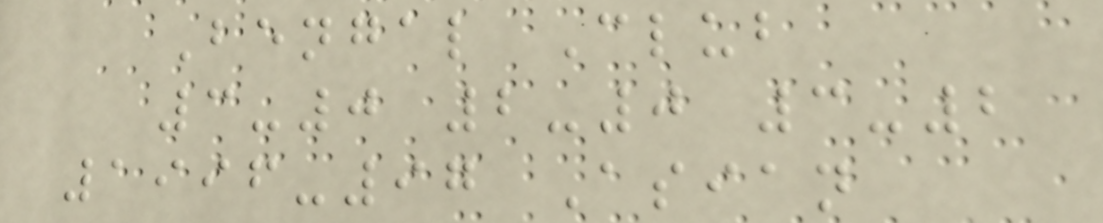Bengal Club
3-0 2-0 3-2
1996-97 Asian
